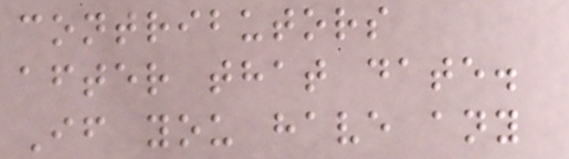contributors
after that date.
If you have any
